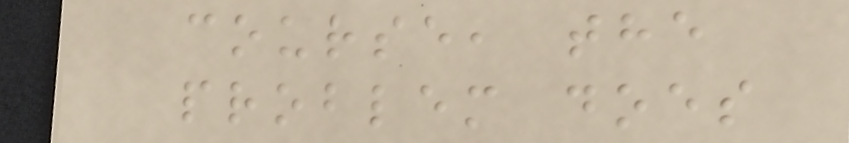course, the
problem does
